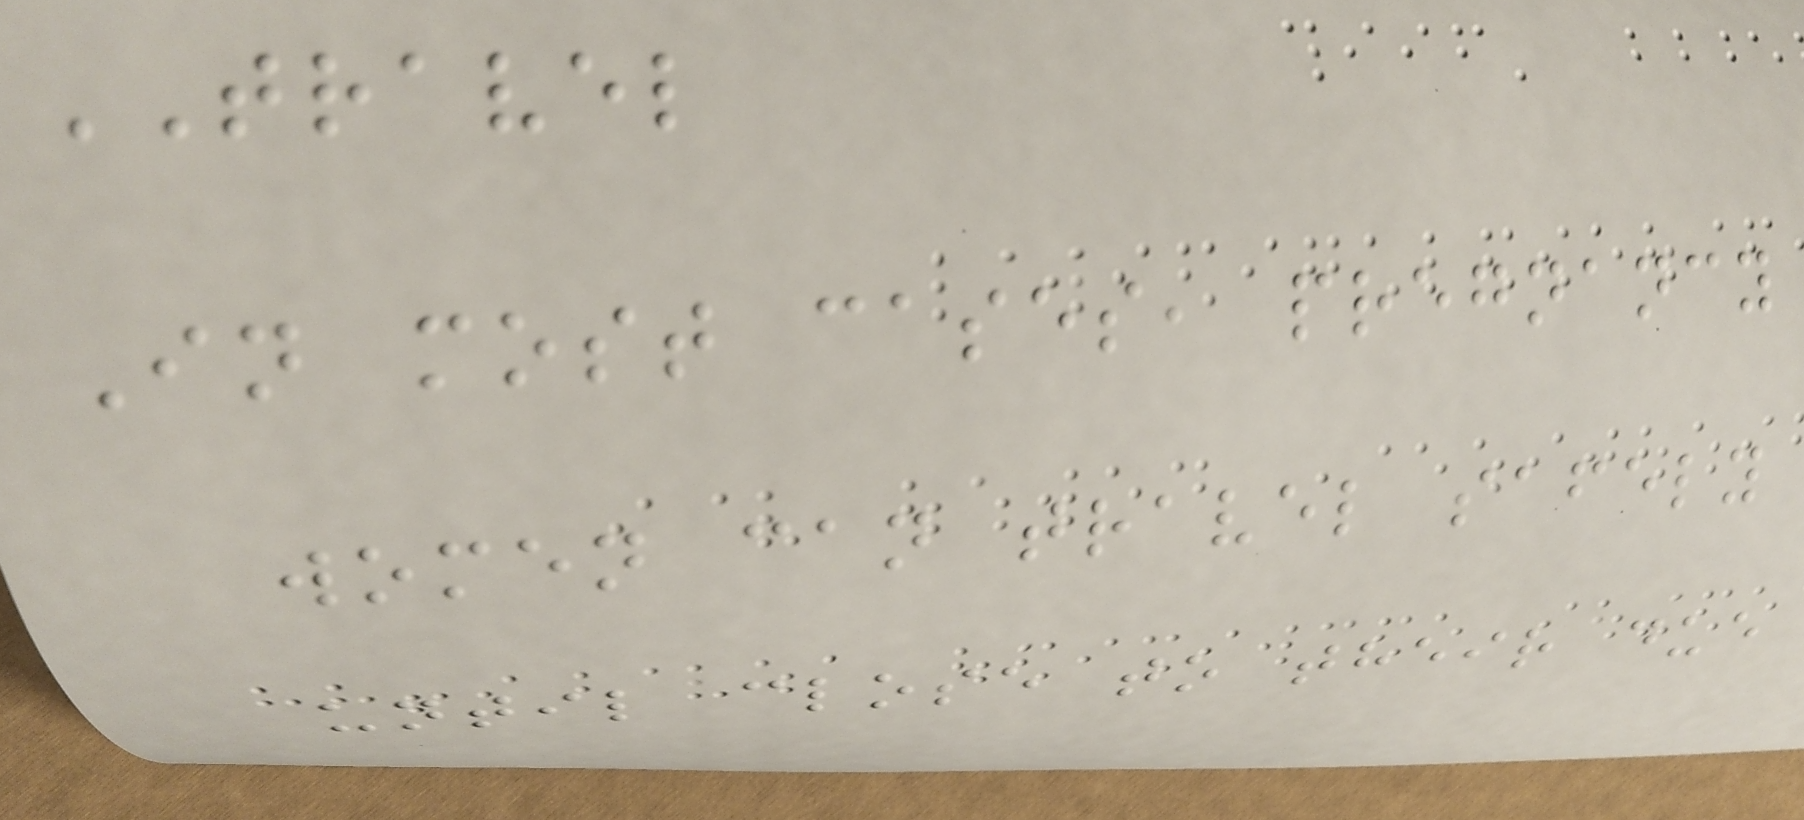TRAVEL
In most cases, pregnancy
women can travel safely
until close to their due
